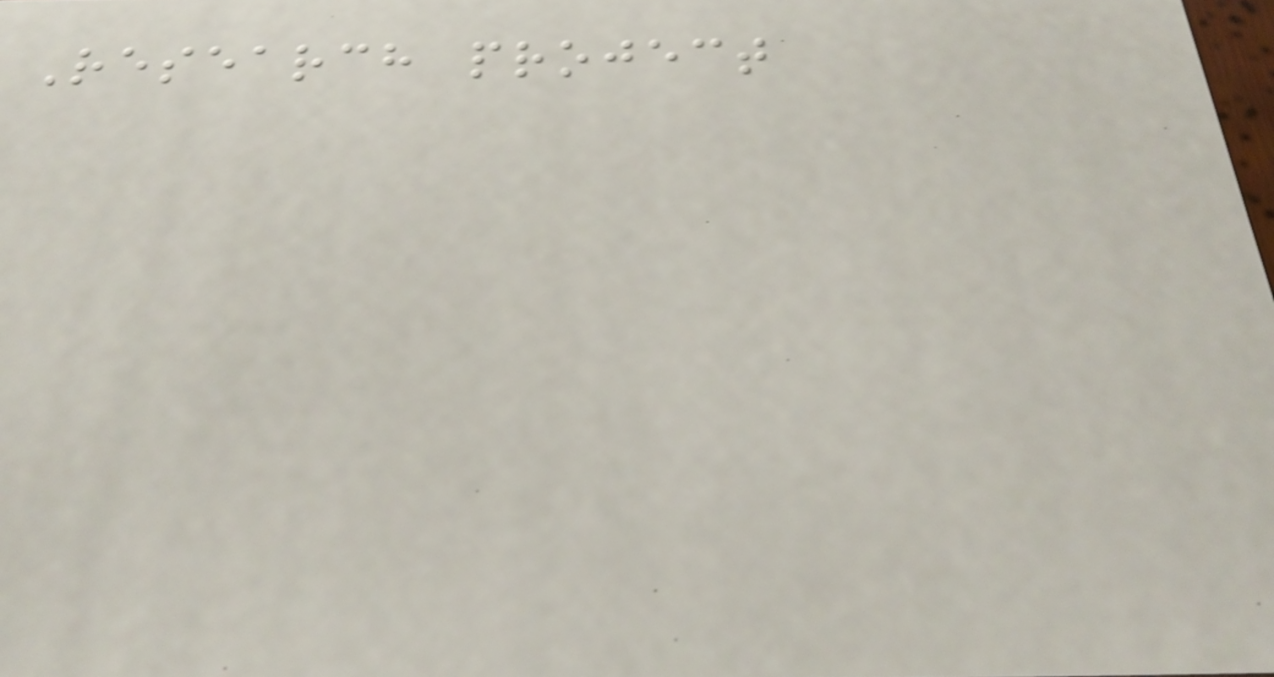Research project
